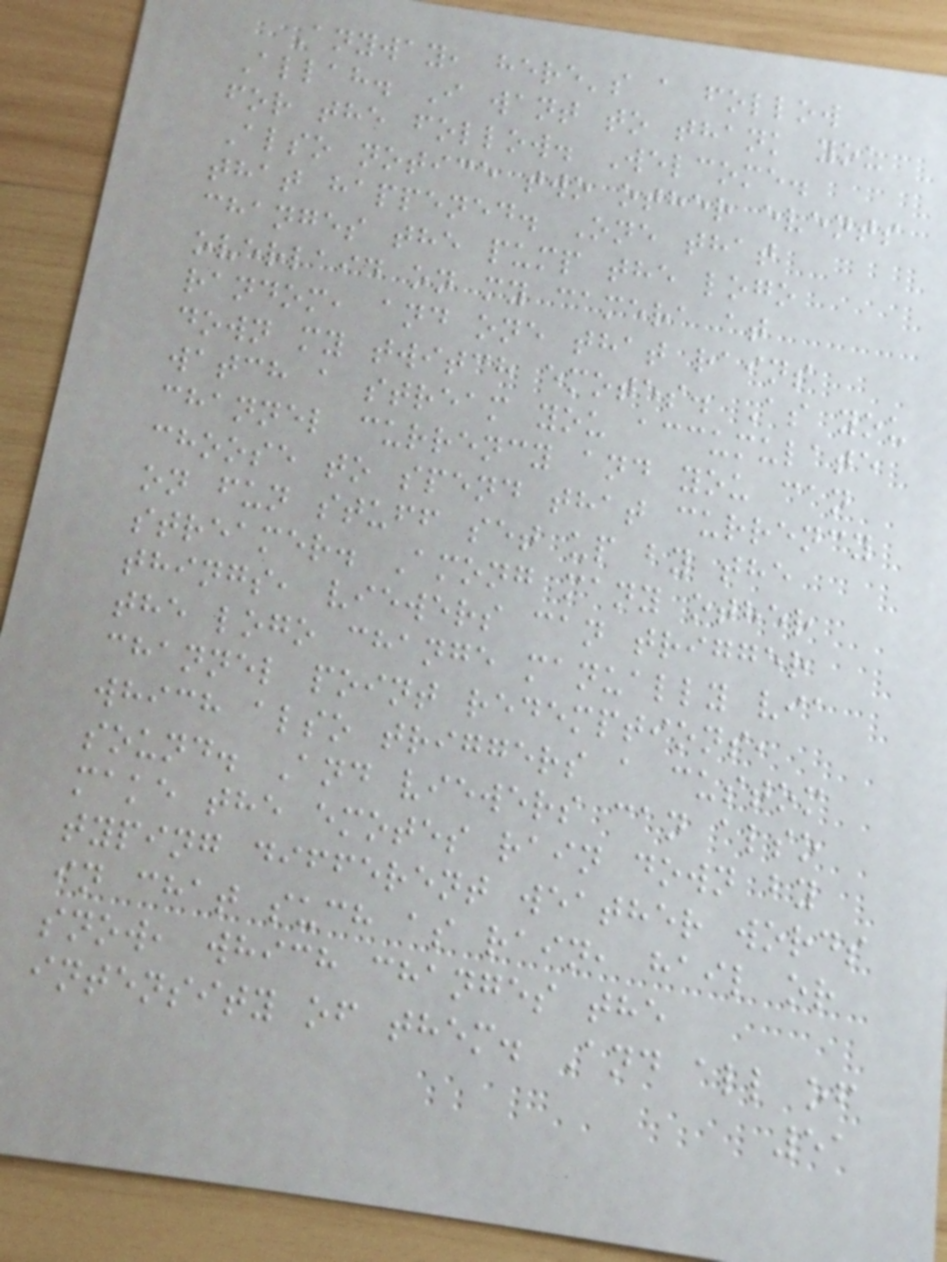Anyway, here's a follow
Allah. I want to thank you
for the follow. Welcome.
Also notice two other events
that happened. One that
changes the pump the logo
overlaid on my camera at
random, and one that rains
down my twitch emotes. As you
watch a stream you accumulate
channel currency and you can
choose to spend that currency
on fun stuff set up by the
streamer. Among many other
things, viewers can trigger
the logo change manually via
channel point redemptions,
which also triggers a custom
sound. And viewers can also
make the emotes rain down by
typing different weather words
in chat such as rain, hail or
snow, which changes the
intensity of them. And all of
51
